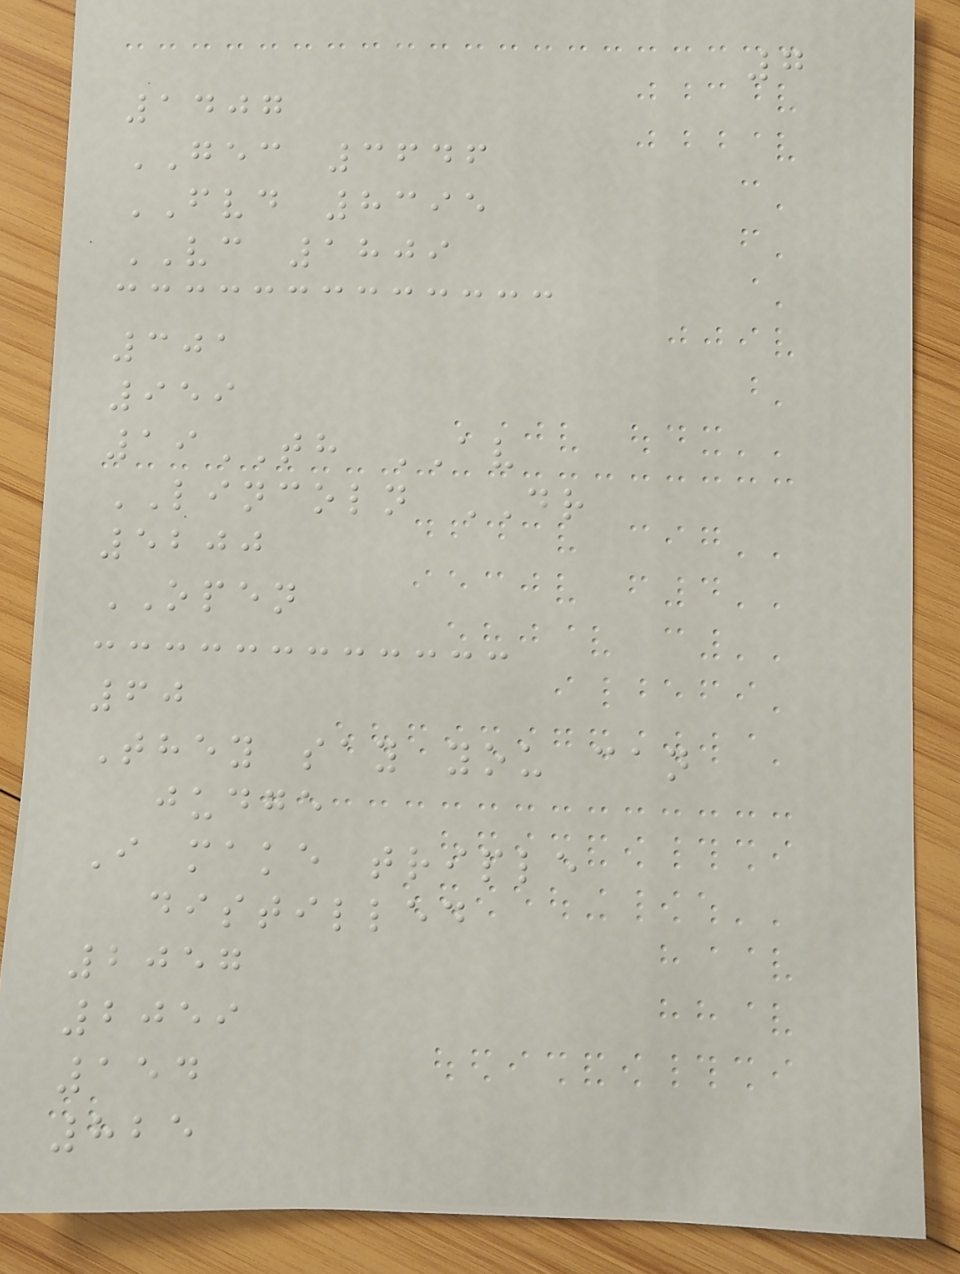7
1407
GEC 3646
FVD 8395
VC 1809
301
959
19TH AV
LINCOLN DR
5200
OPEN
60
They say you can
judge
I make triple
distilled
2057
2059
154
825
